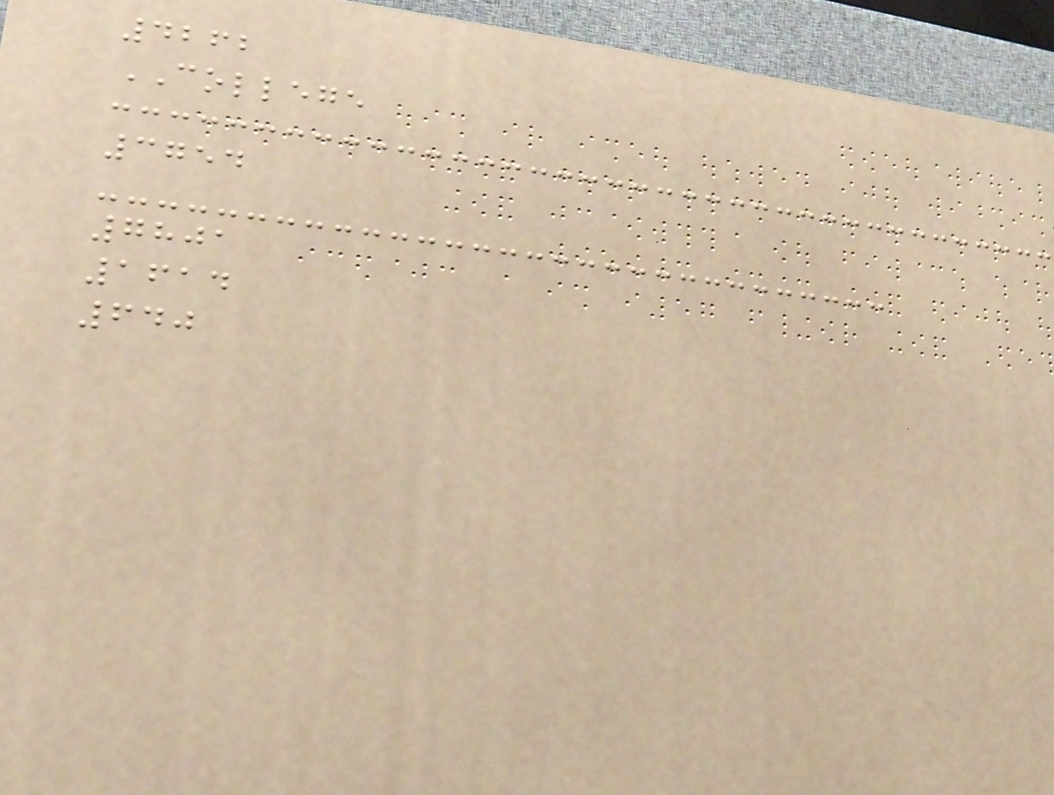4262
COLLEGE
3754
7801
1614
640
